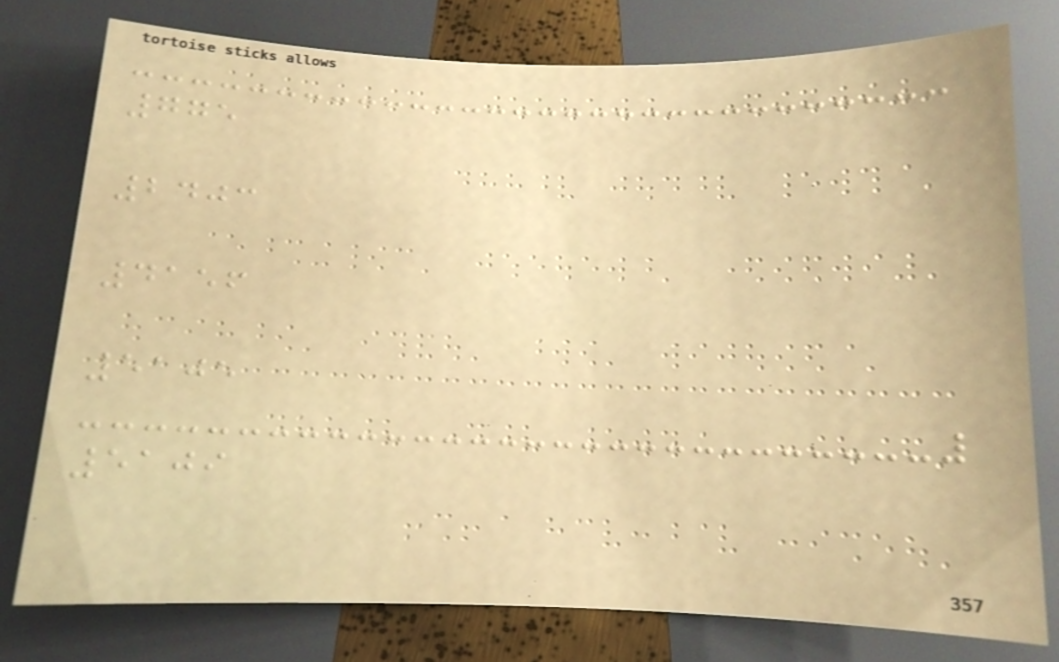775
2403
4156
5105
5109
